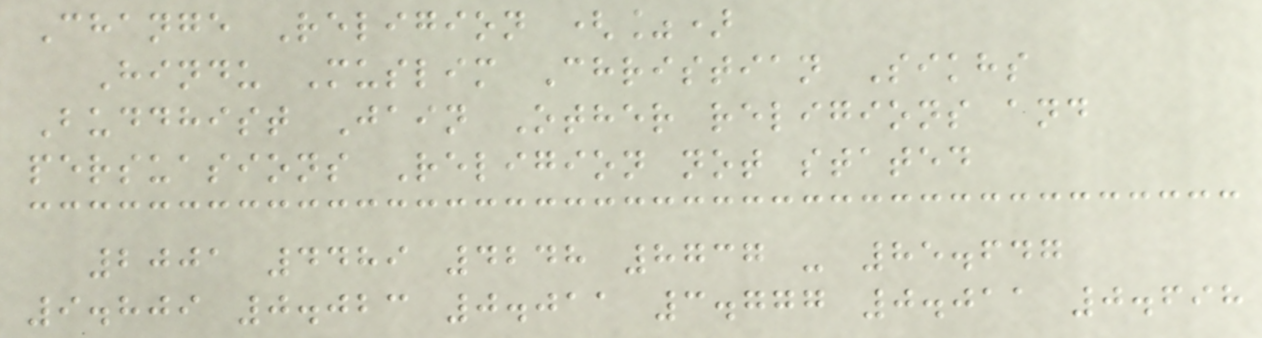Change Religion (%)
Hindu Muslim Christian Sikhs
Buddhist Jain Other religions and
persuasions Religion not stated
2001 4489 4248 8737 - 85.647
9.809 0.023 0.011 3.777 0.011 0.698
